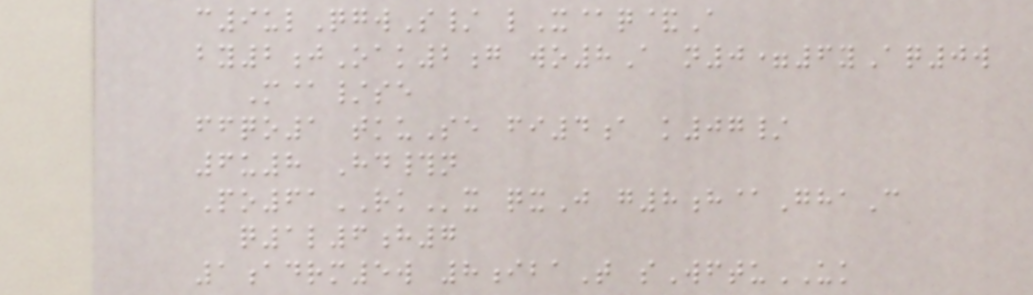c9ulQgwS/ lX@q&A
by2jOak2g wo8A n0=6yAq0w
M@/se
ffqo1 tkuSe fi4a k07/
6u8 Hd#n
Po61RKx qxJ g8h@GhaC
q1l6h7
1adrm5w 8ibaT sWftuUK
